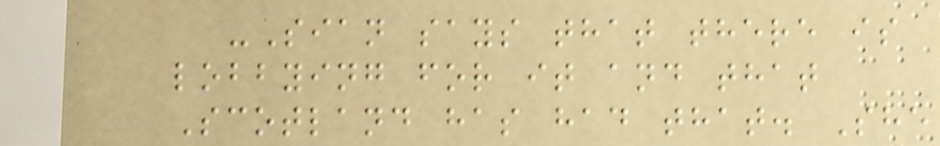-Sian says that there is
lobbying for it and that
Scotland has had that. She
